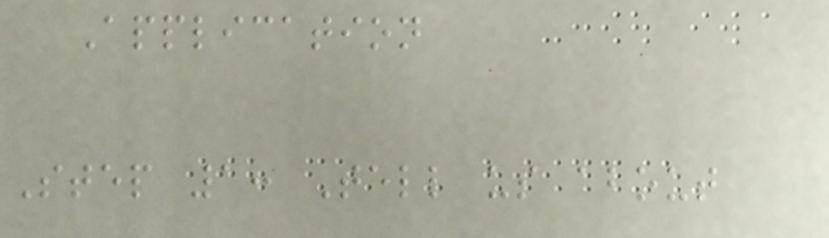Application
Step 1: Tell us about
